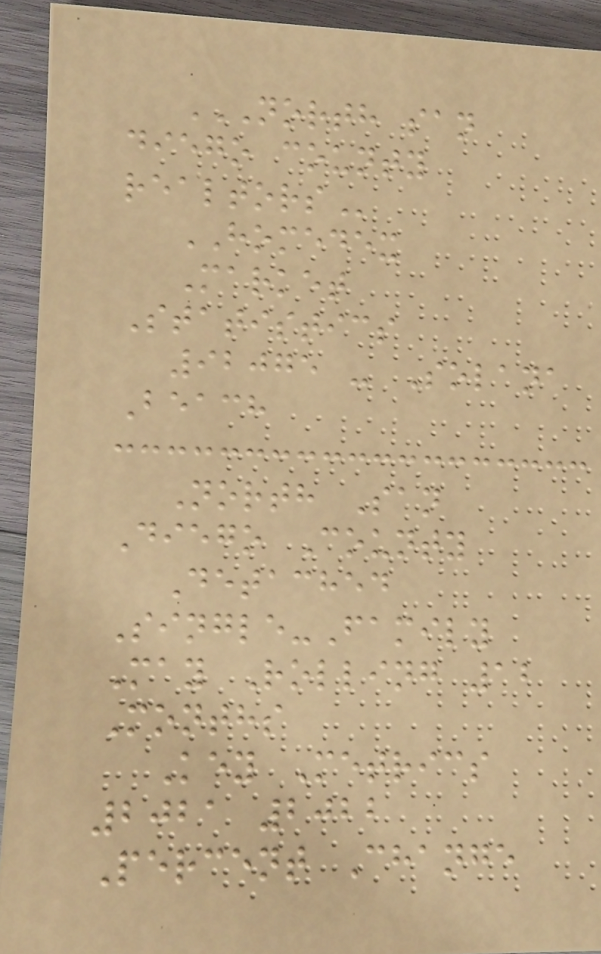NORTH SAN
DIEGO COUNTY
REALTORS
HOMEDEX
Market
Statistics
92075 - Solana
Beach
North San
Diego County
Detached
Single-Family
May Rolling 12
Months
Key Metrics
2021 2022
Percent Change
